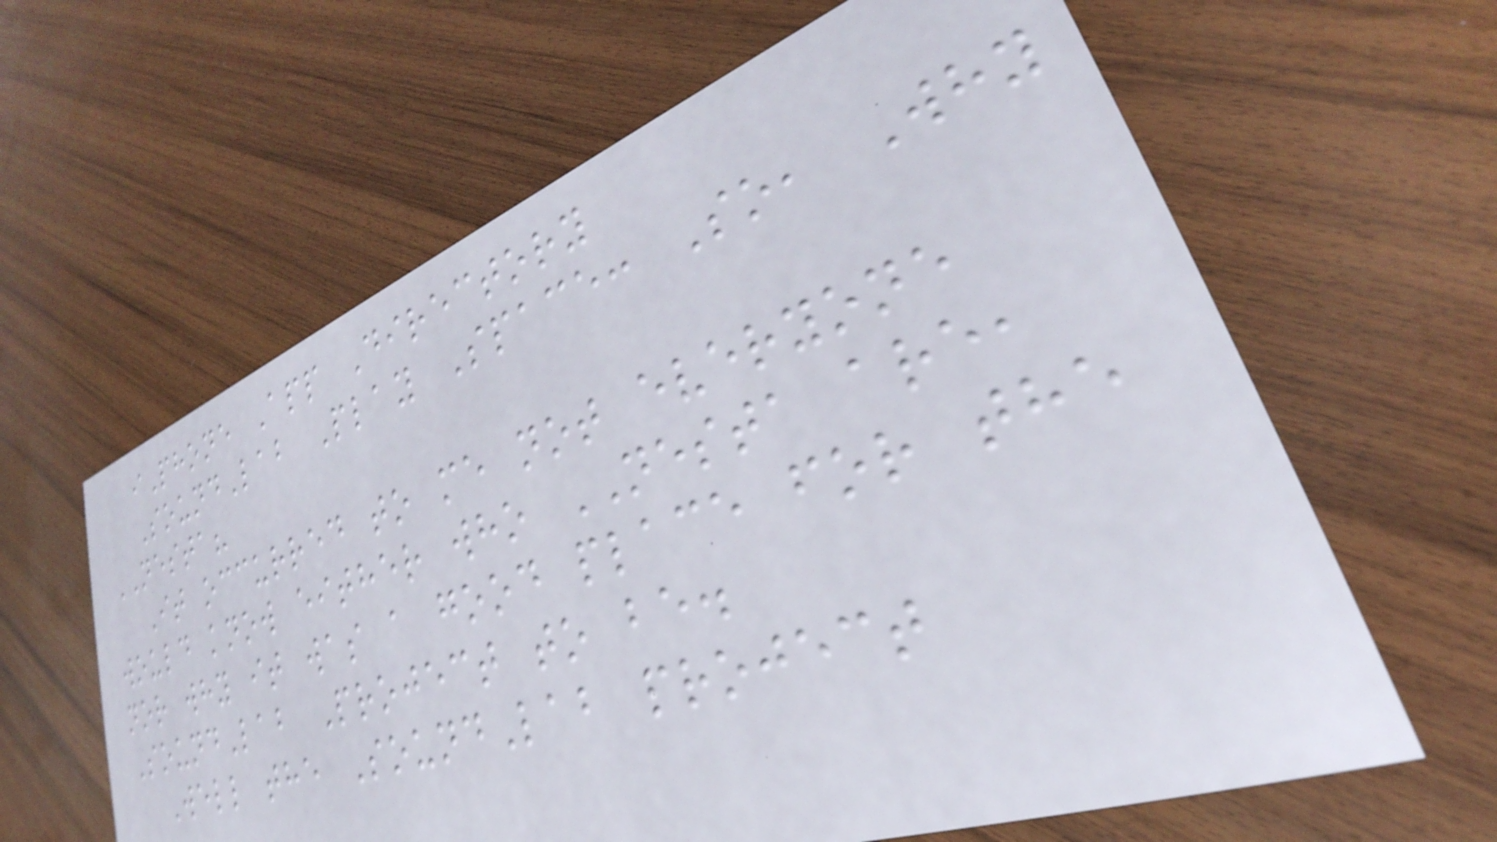iPhone App Directory
SoundLab Play Space: So, Why
NESTA?
It occurred to me not everyone
would know either who NESTA are,
nor why it was a good place for the
SoundLab Project to be.
Well the SoundLab project
